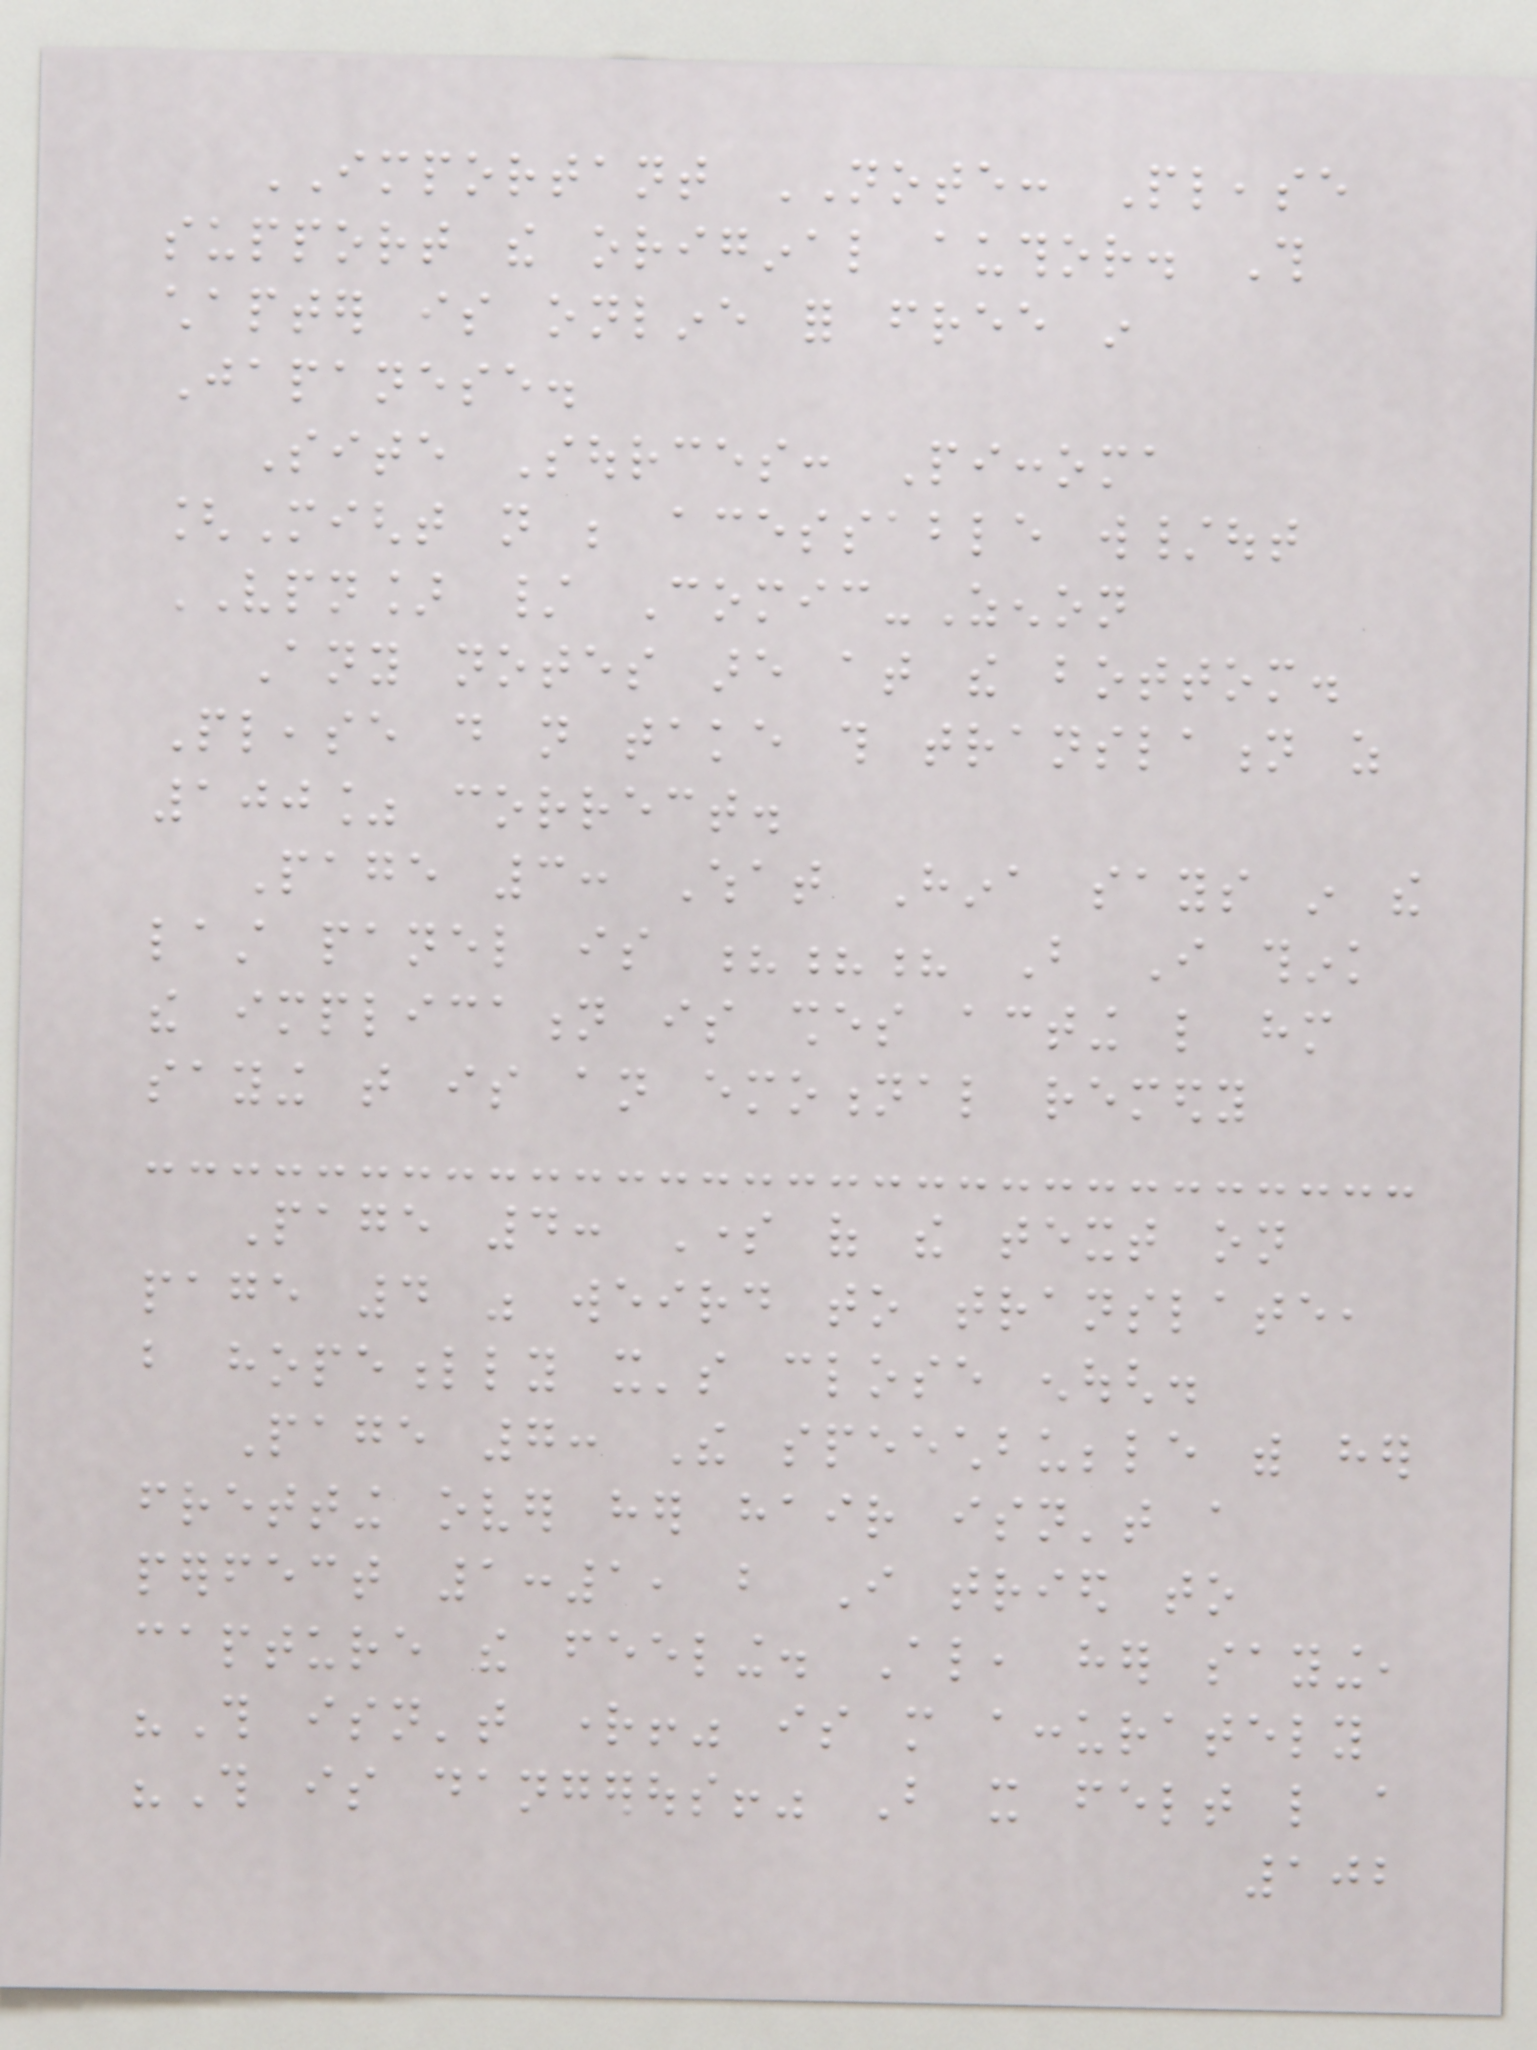IMPORTANT NOTE: Please
support the original author. This
chapter is online for free in
Japanese.
Site Sources: Piccoma
[Might not be acessable w/out
VPN] / Comic-Zenon
Any notes are at the bottom.
Please do not take this translation as
100% correct.
Page 3: What Hina says in the
last panel is ??? But I think
the implication is shes acting like him
saying that is an emotional remedy
Page 4: Some of the text on
page 4 was weird to translate,
but hopefully it's close enough.
Page 7: The speechbubble with her
fretting over her hair isn't a
perfect 1:1, but I tried to
capture the feeling. Also, her saying,
"This isn't right!" is more accurately
"This is dangerous!" But it felt like a
102
